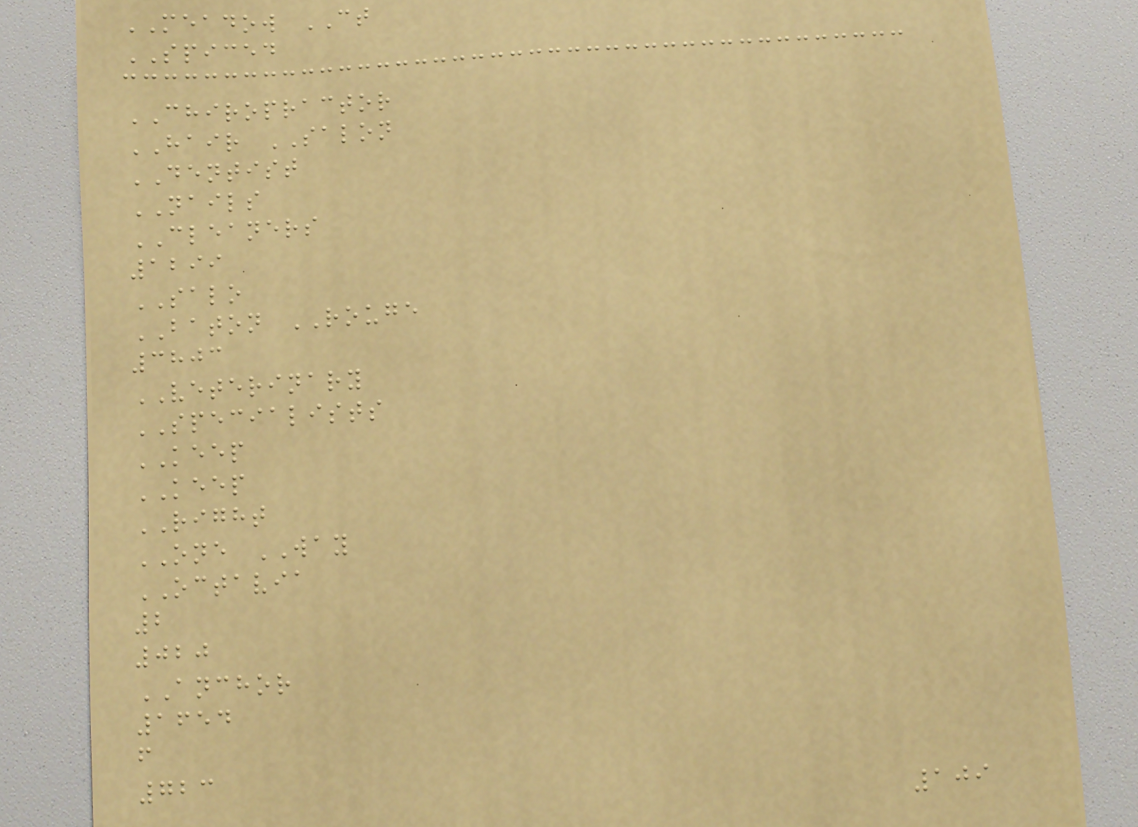MEADOW CT
SPICED
CHIROPRACTOR
HAIR SALON
DENTIST
NAILS
CLEANERS
1299
SALO
BATON ROUGE
3803
VETERINARY
SPECIALISTS
KEEP
KEEP
RIGHT
ONE WAY
OCTAVIA
2
020
ANCHOR
1654
f
723
109
